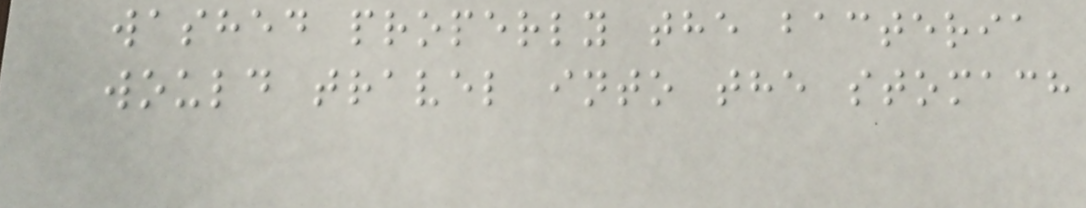washed properly the bacteria
would travel into the stomach
